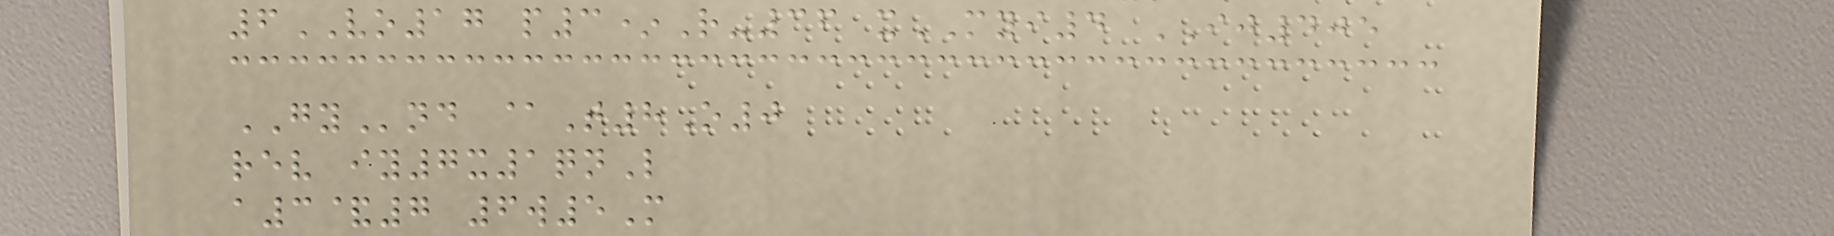6VO17 p3*R-36 xMYI4 IJ405
GYnd @T8O0
rev iy7x1qnL
a3&7 6w5M
